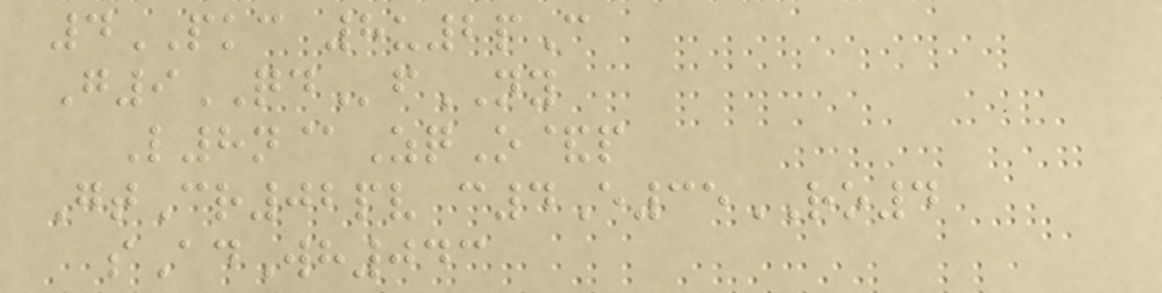4PKC 8u2pC
G9QDfNY
L8n@ZqO&p
GtCr02pv c4E35RO4
sAdWh043
